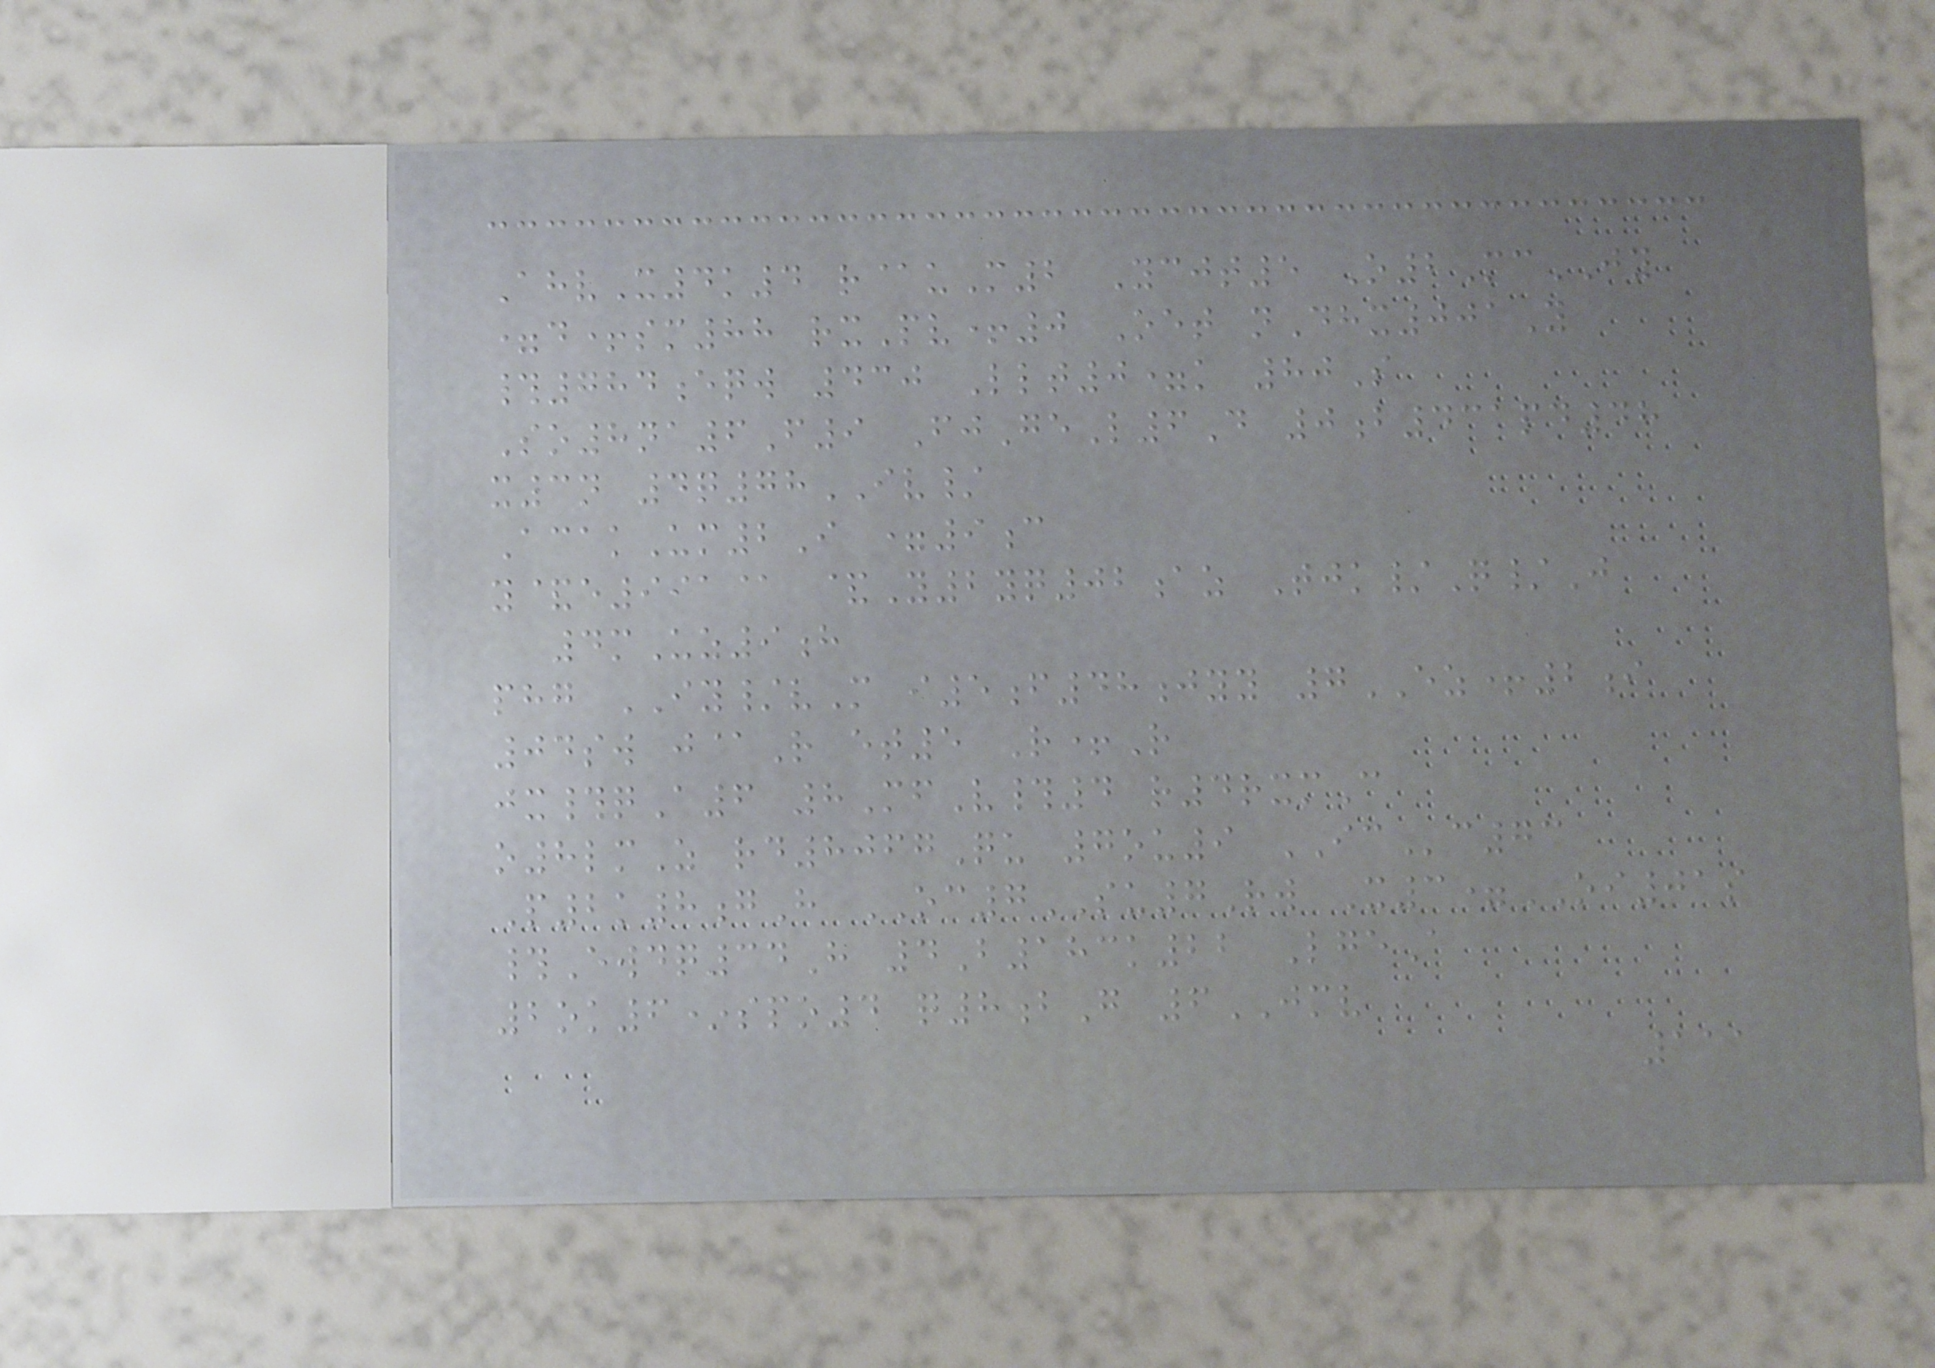AhvX4k4 r@uM2 Ycjt5 O2McJY
=d+sm88 rxPv+0 Oet nDhx001Y
#784eqw 430 Llt0=k 80S
So8na6F9 FjGeL6D 0b431pd48
x3n 4q78IV/
AcakUm2I =9c
y&e991@ &Y2yq02az Tjk/Q/J
4mUz9h
phg IY/vM i5f48jyy 7EZ+2i
04sw j@R et5 R+R
jx#qA6 8MfV#4 r4rxmC
o8lmZ rd8067Qu 7ou9 ICc73
P2k8gH OC7SU7Rw X3=OI01s
#Ewdq34H 4B183k22 LgeA
2ok6*spo4 q8bG 6JMV
111
